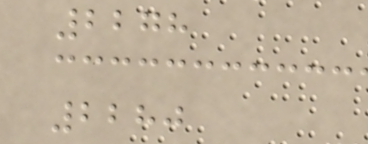2278
2280
